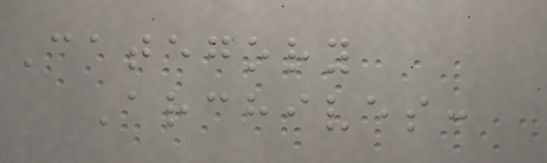Category
Archives:
